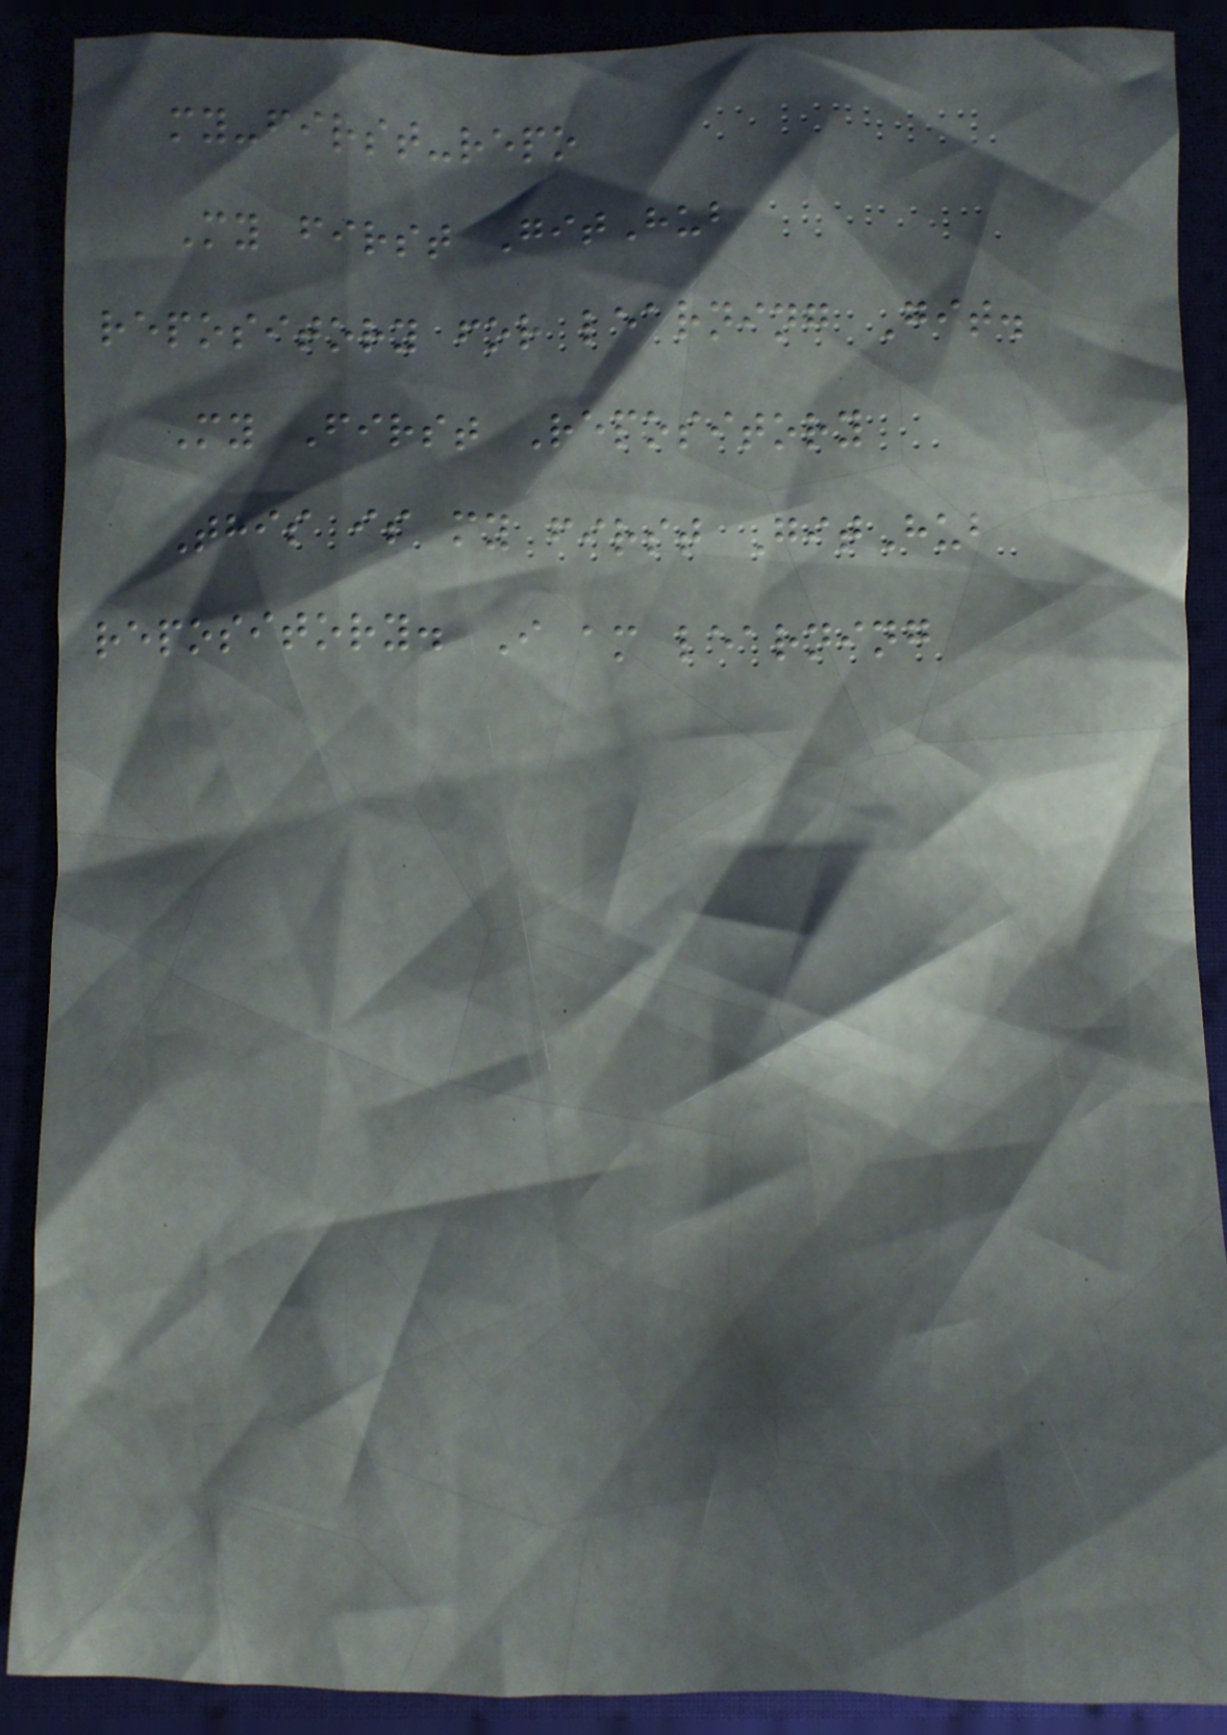my-first-repo
My first GitHub
repository for learning Git.
My First Repository
This is my first GitHub
repository. I am learning
